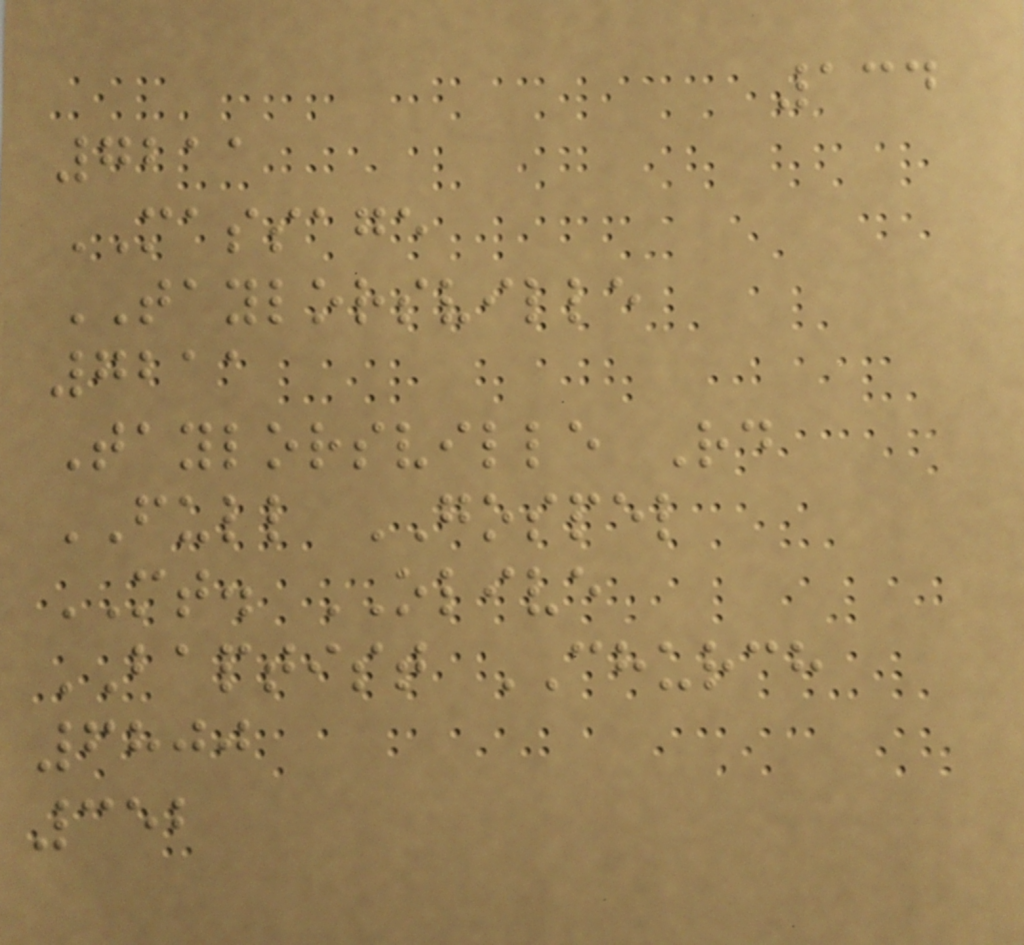134
7211
MASSAGE
TAYLORSVILLE
7211
Taylorsville Rd
FULL GOSPEL
MT. OLIVE
BAPTIST CHURCH
6800
352
